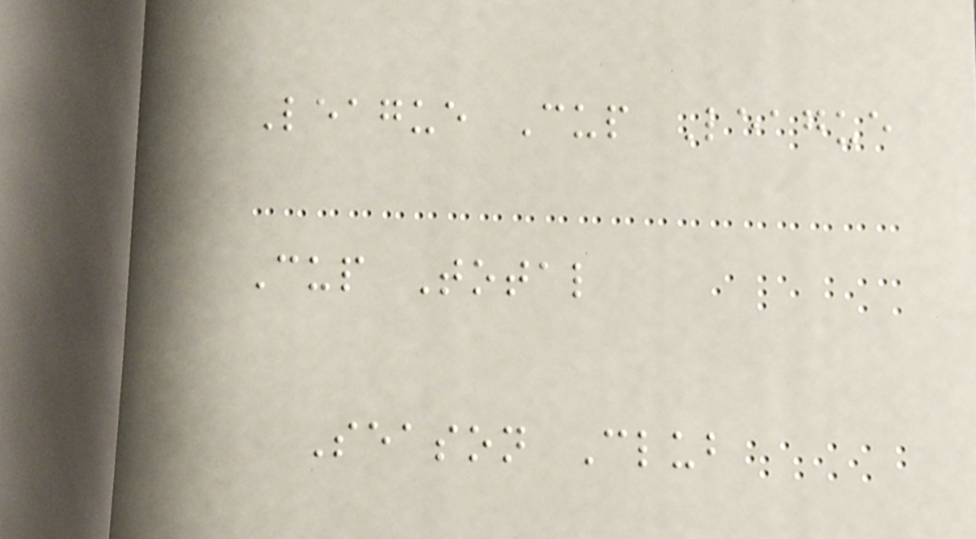League Cup League
Cup Total
Season Club
